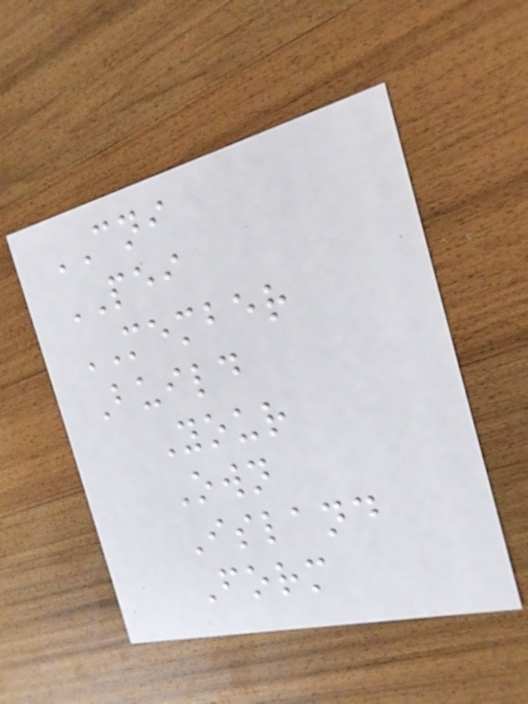CNI
PEI
MEMBER
Build
Your
Own
Island
Form
